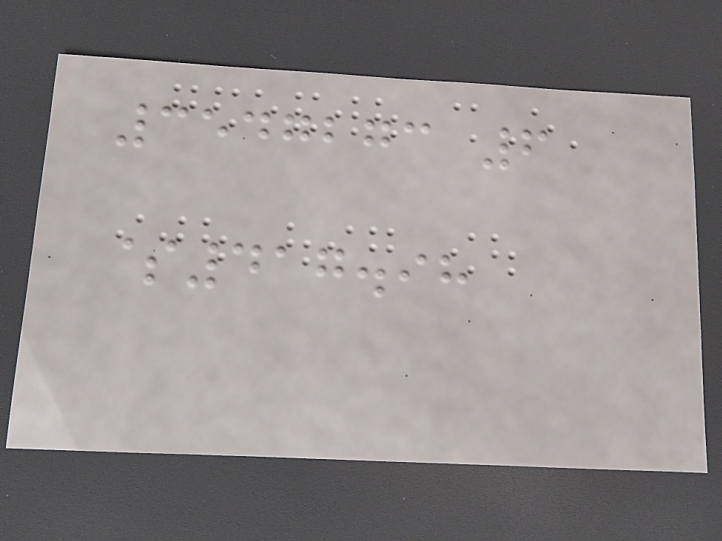3547273 6
$417.98
